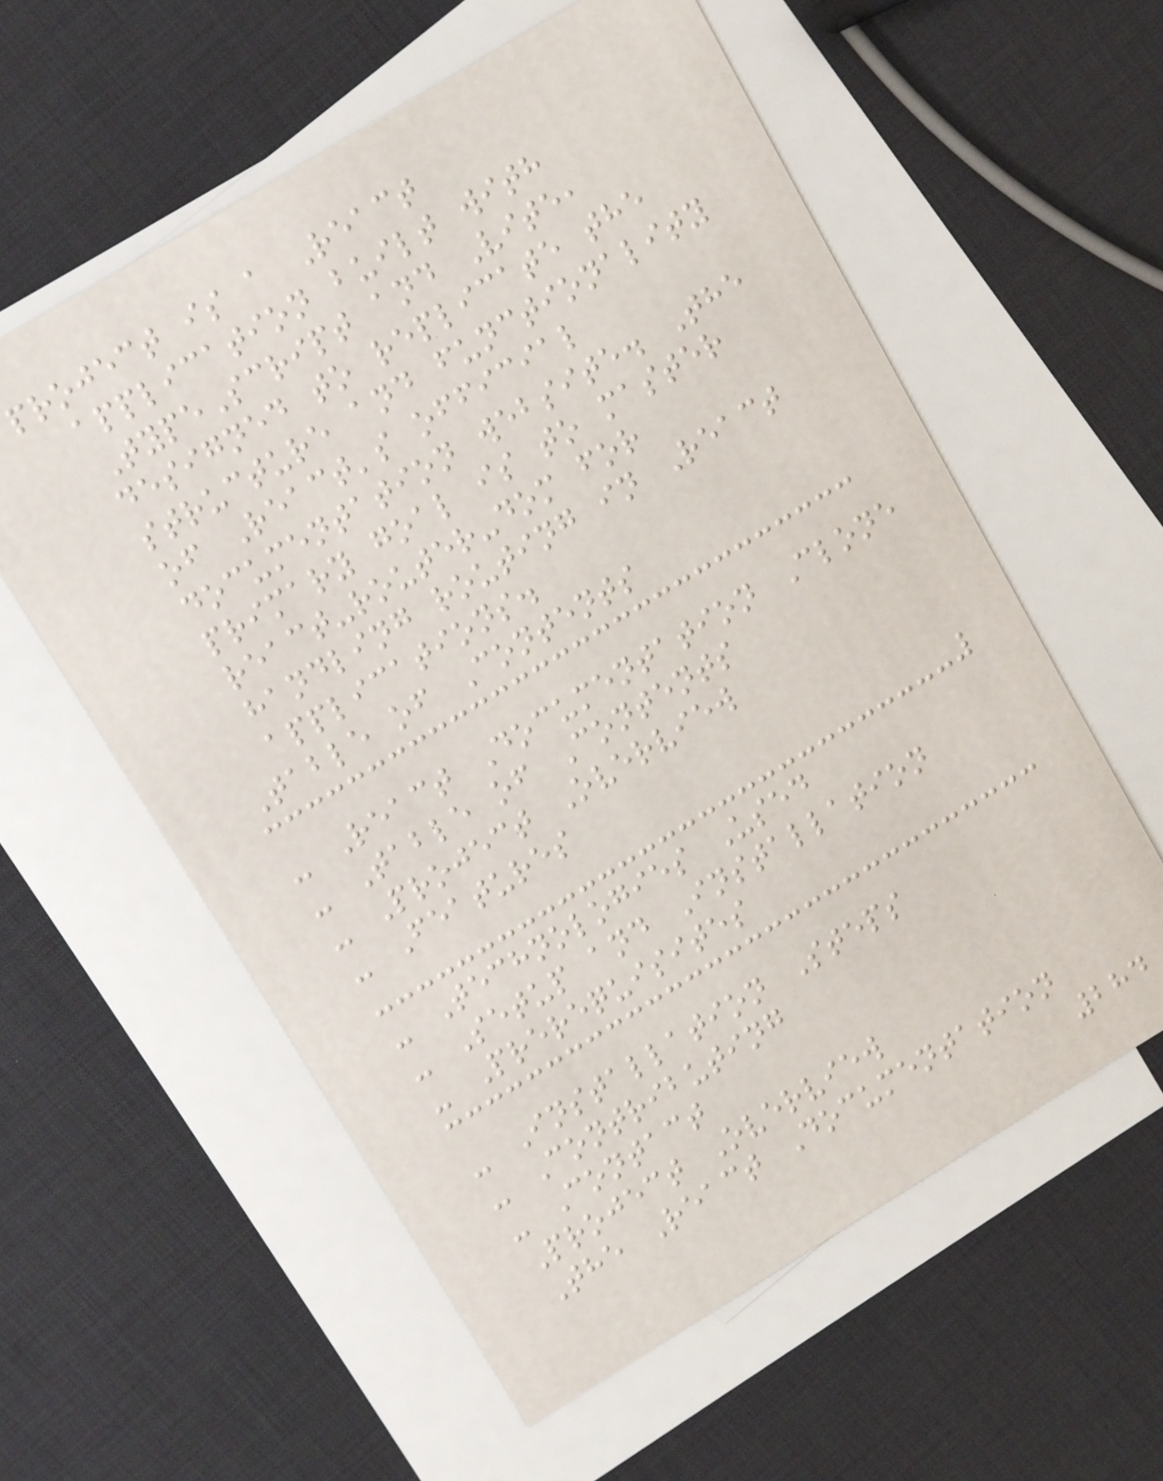project is a React
application built with
TypeScript and Vite,
designed to replicate the
structure and functionality
of React's official
documentation website. The
primary goal is to master
react-router-dom for
handling routing in React
applications.
Table of Contents
- React Documentation Clone
- Table of Contents
- Project Overview
- Features
- Technologies Used
- Setup and Installation
- Prerequisites
- Installation Steps
- Contributing
- Contact
Project Overview
The React Documentation
284
